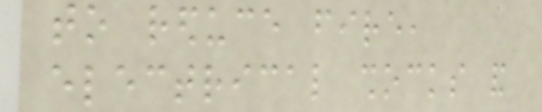to reduce fire,
electrical shocks and
